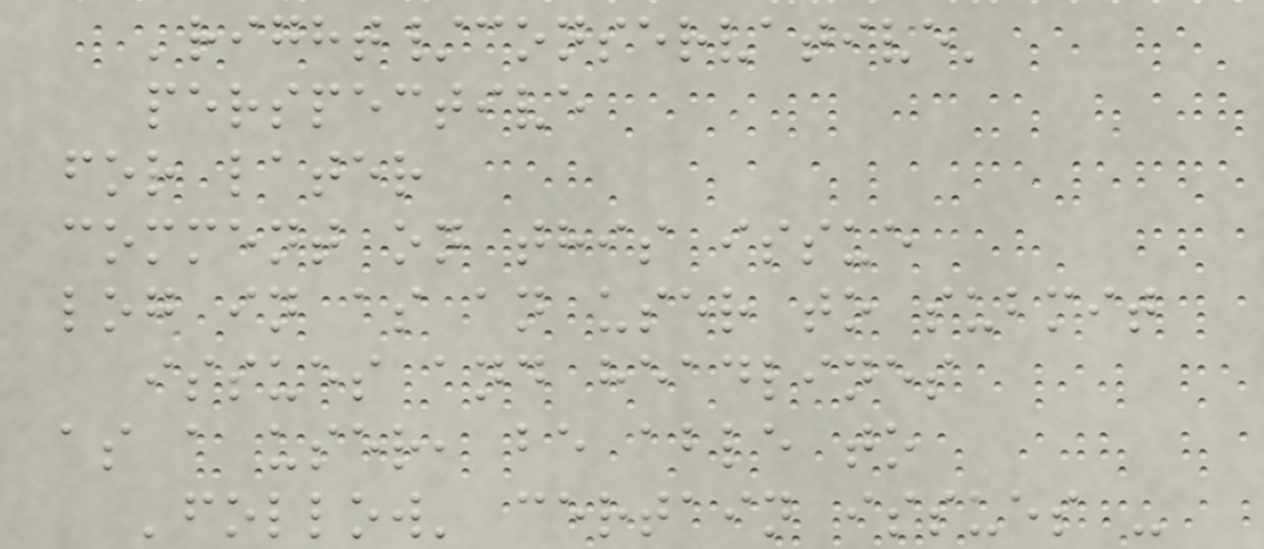'right/conservative'
perspective
for later
comment on this issue
log in as an user to submit
issues and headlines
as a user, be able to
'follow' certain issues -
